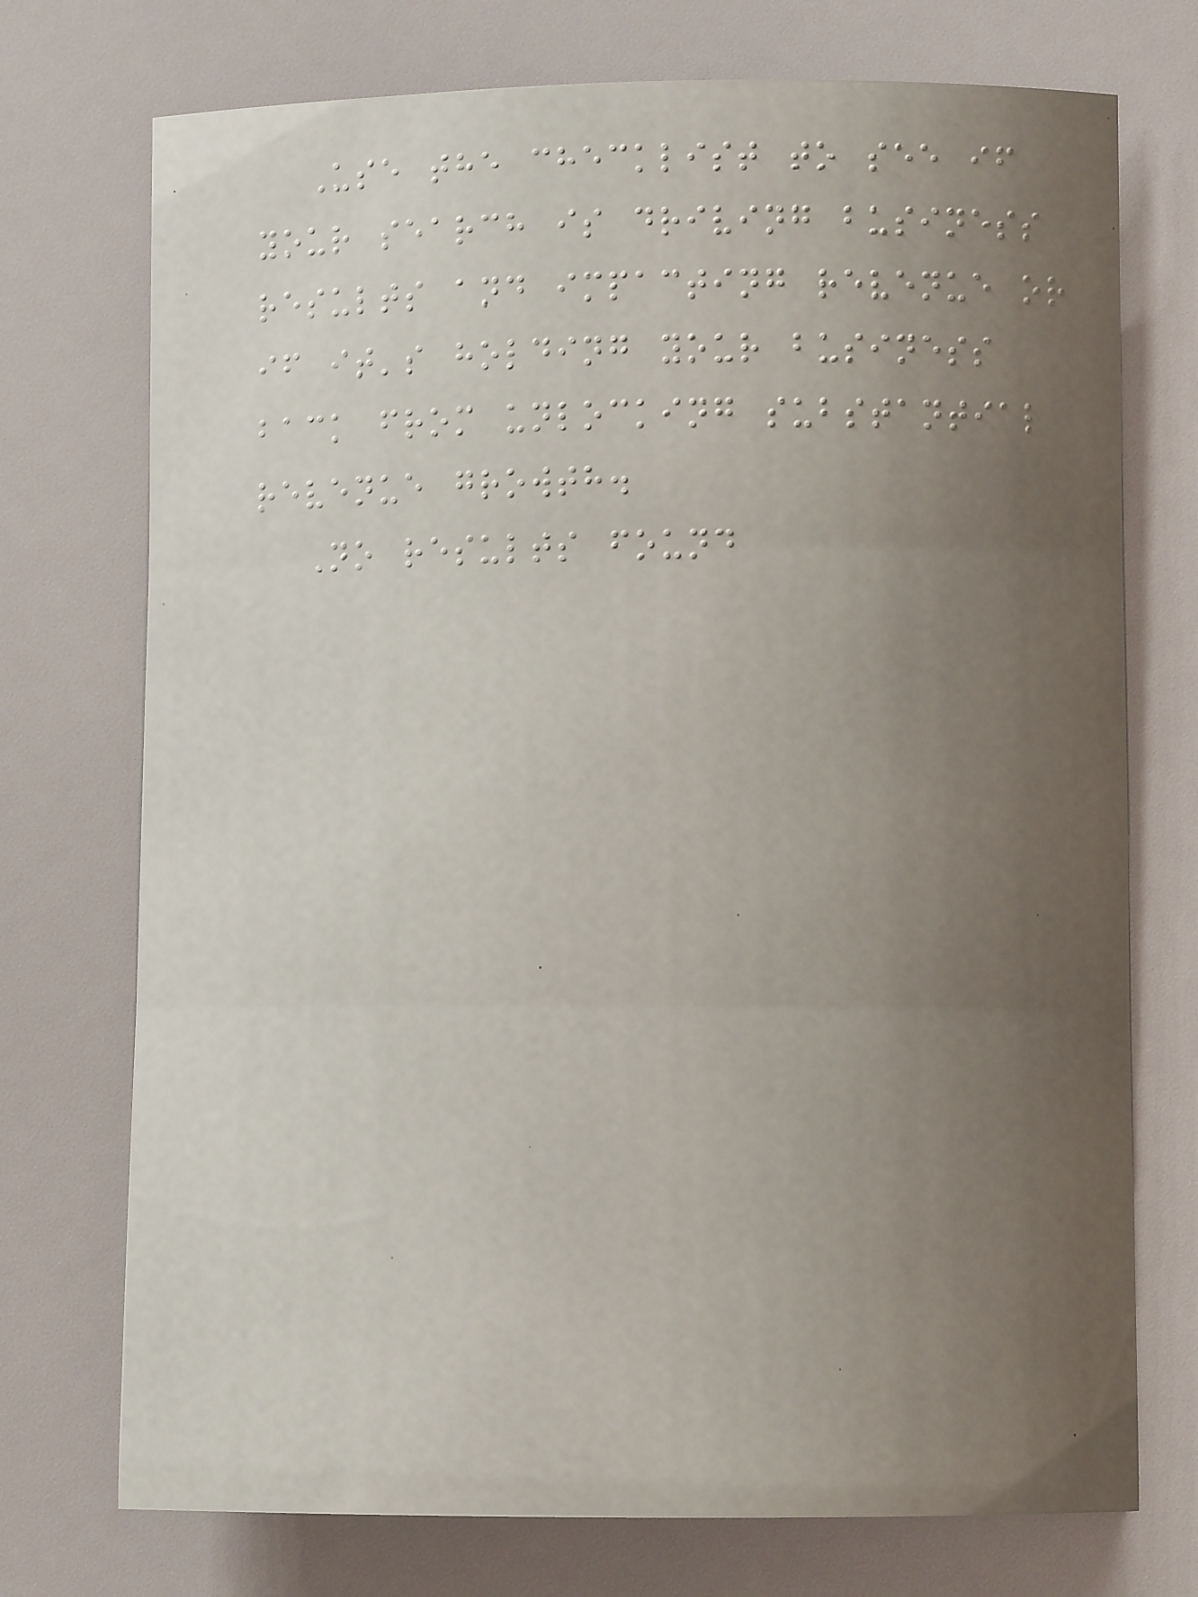Use the checklist to see if
your search is driving business
results and impacting revenue or
if it's holding your business
back from unlocking substantial
revenue growth.
No results found
